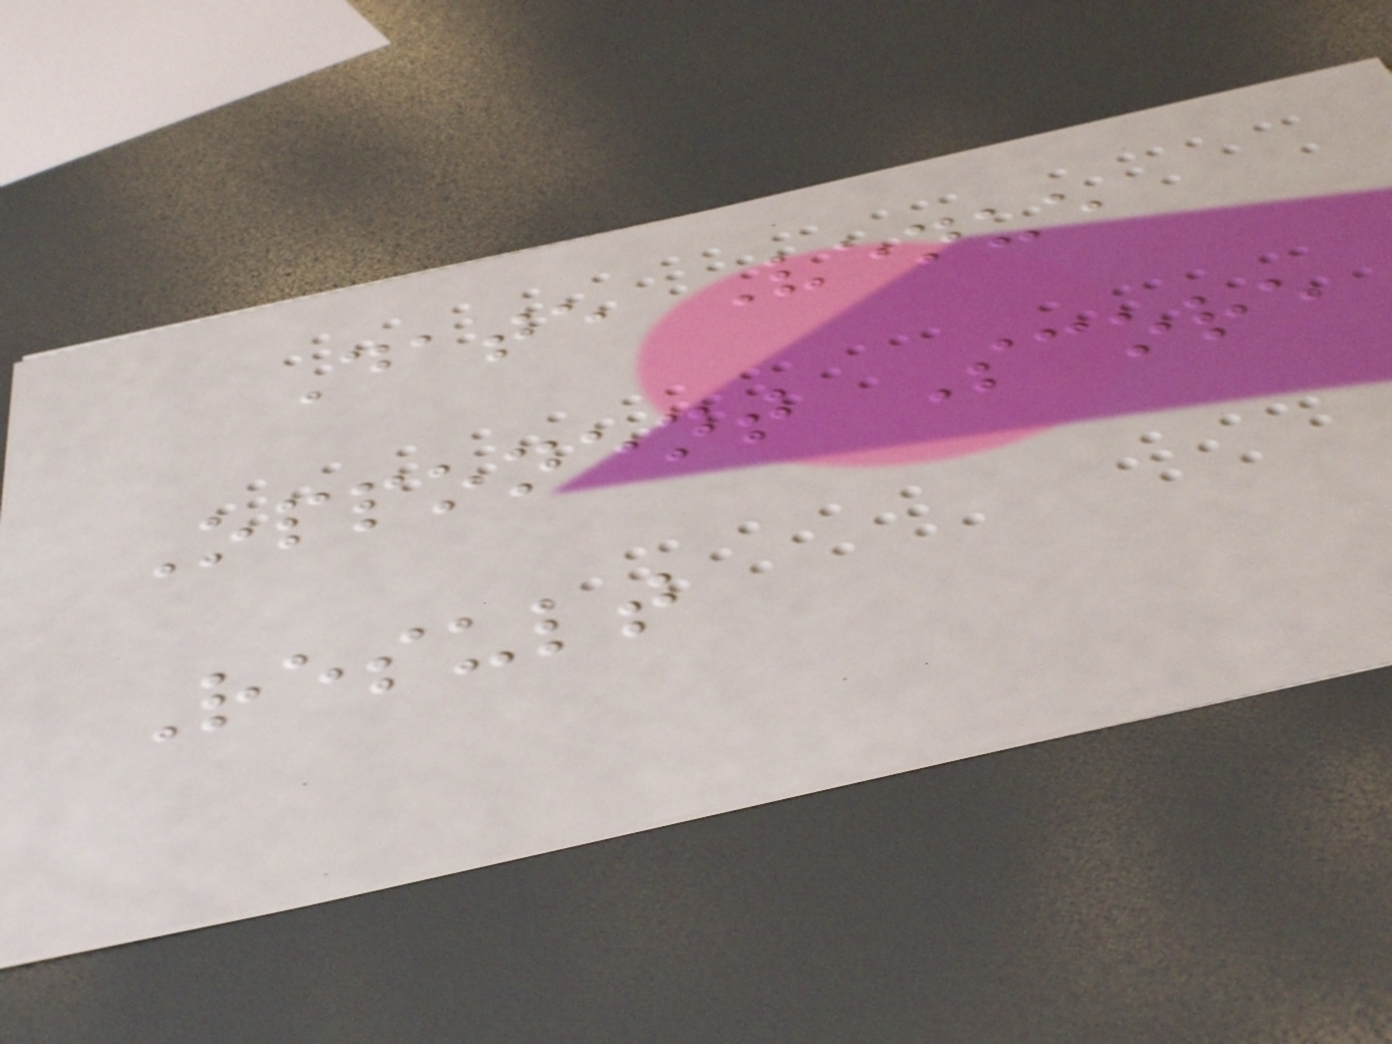Date Venue
Opponent Score
Result
